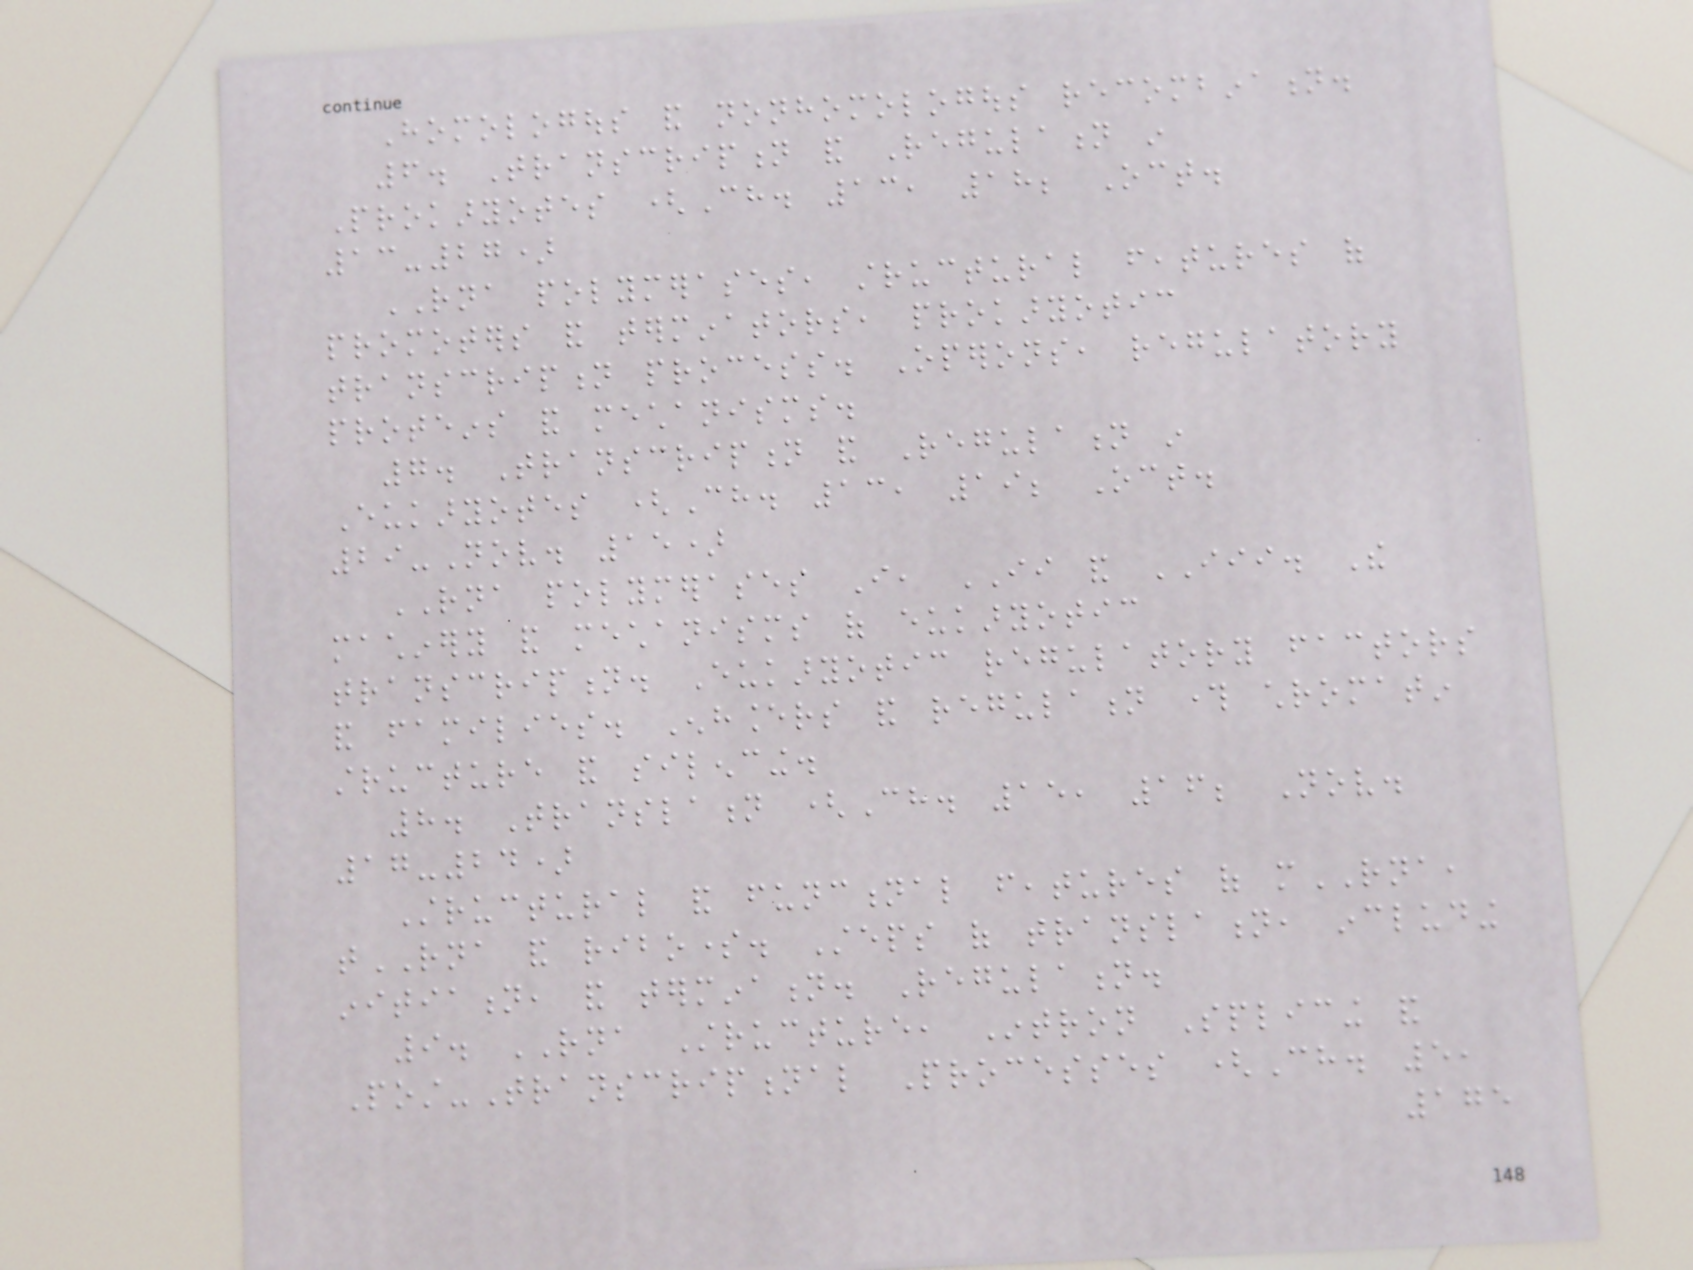Homologous and nonhomologous recombination.
6. Transcription and Regulation in
Prokaryotes (Ch. 13, 18; Oct.
13-27)
RNA polymerases, structural features of
promoters and terminators, prokaryotic
transcription process. Operons, regulatory
proteins and mechanisms.
7. Transcription and Regulation in
Eukaryotes (Ch. 13, 19; Oct.
29-Nov. 15)
RNA polymerases I, II and III. The
machinery and mechanisms of eukaryotic
transcription. Eukaryotic regulatory factors
and families. Enhancers and regulation through chromatin
structure and silencing.
8. Translation (Ch. 15, 16; Nov.
17-24)
Structural and functional features of mRNA,
tRNA and ribosome. Steps of translation, including
initiation, and termination. Regulation.
9. RNA Structure, Intron Splicing and
Post-Transcriptional Processes (Ch. 5,
175
